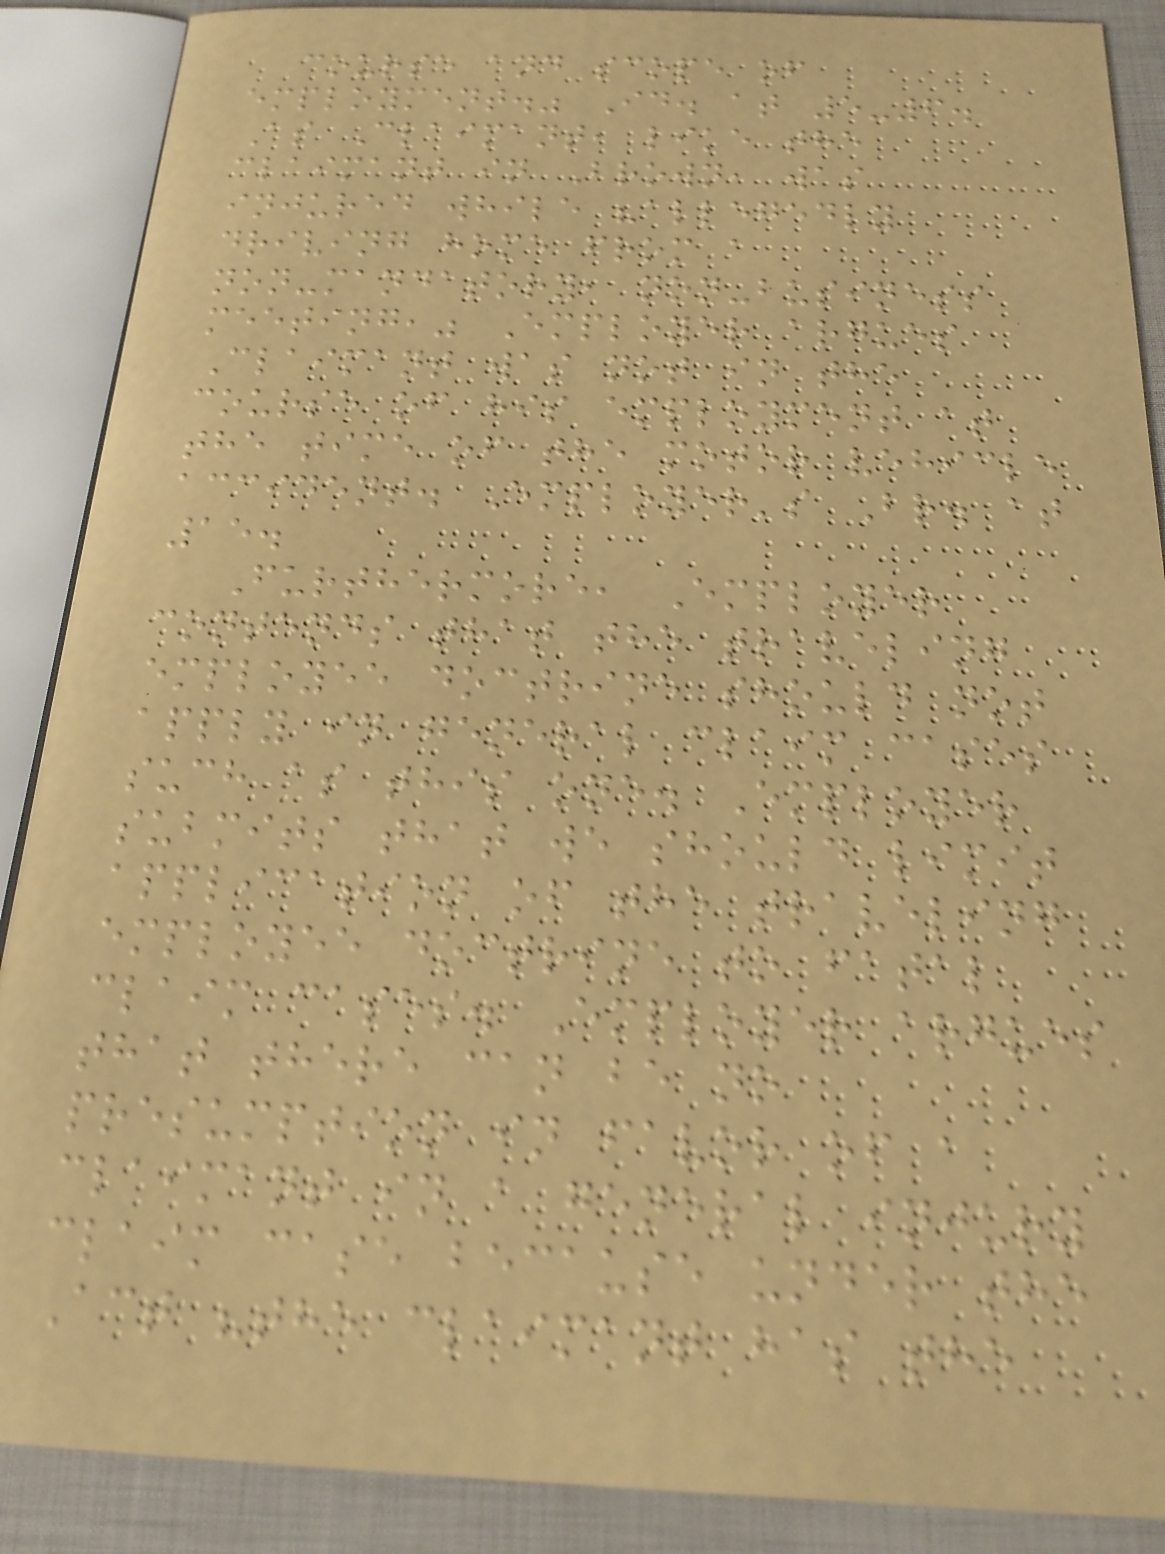course and scope of
employment." Id. at 5-6.
As Claimant, like the
claimant in Brown, was
injured while "allegedly
driving home from a
non-mandatory, non-business
meeting," Employer argues
Claimant was not in the
course of his employment at
the time of the motor vehicle
accident. Employer's Br. at
15.
Furthermore, Employer
contends that the traveling
employee doctrine should not
apply in general claim cases
such as this one. Employer
submits that we should limit
application of the traveling
employee doctrine to fatal
claim cases. Employer argues
that there can be no
presumption in favor of a
claimant in a general injury
claim case because under the
Act "the claimant has the
